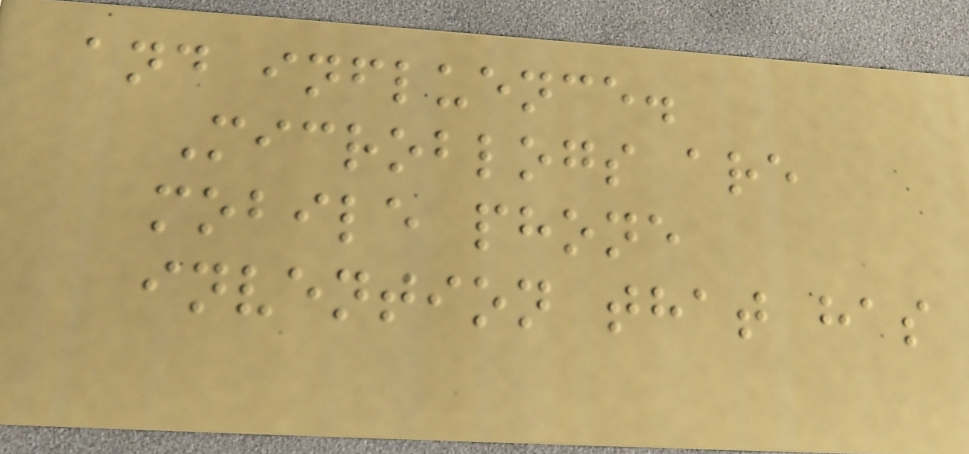and influence.
Microblogs are
mobile phone
invention that has
